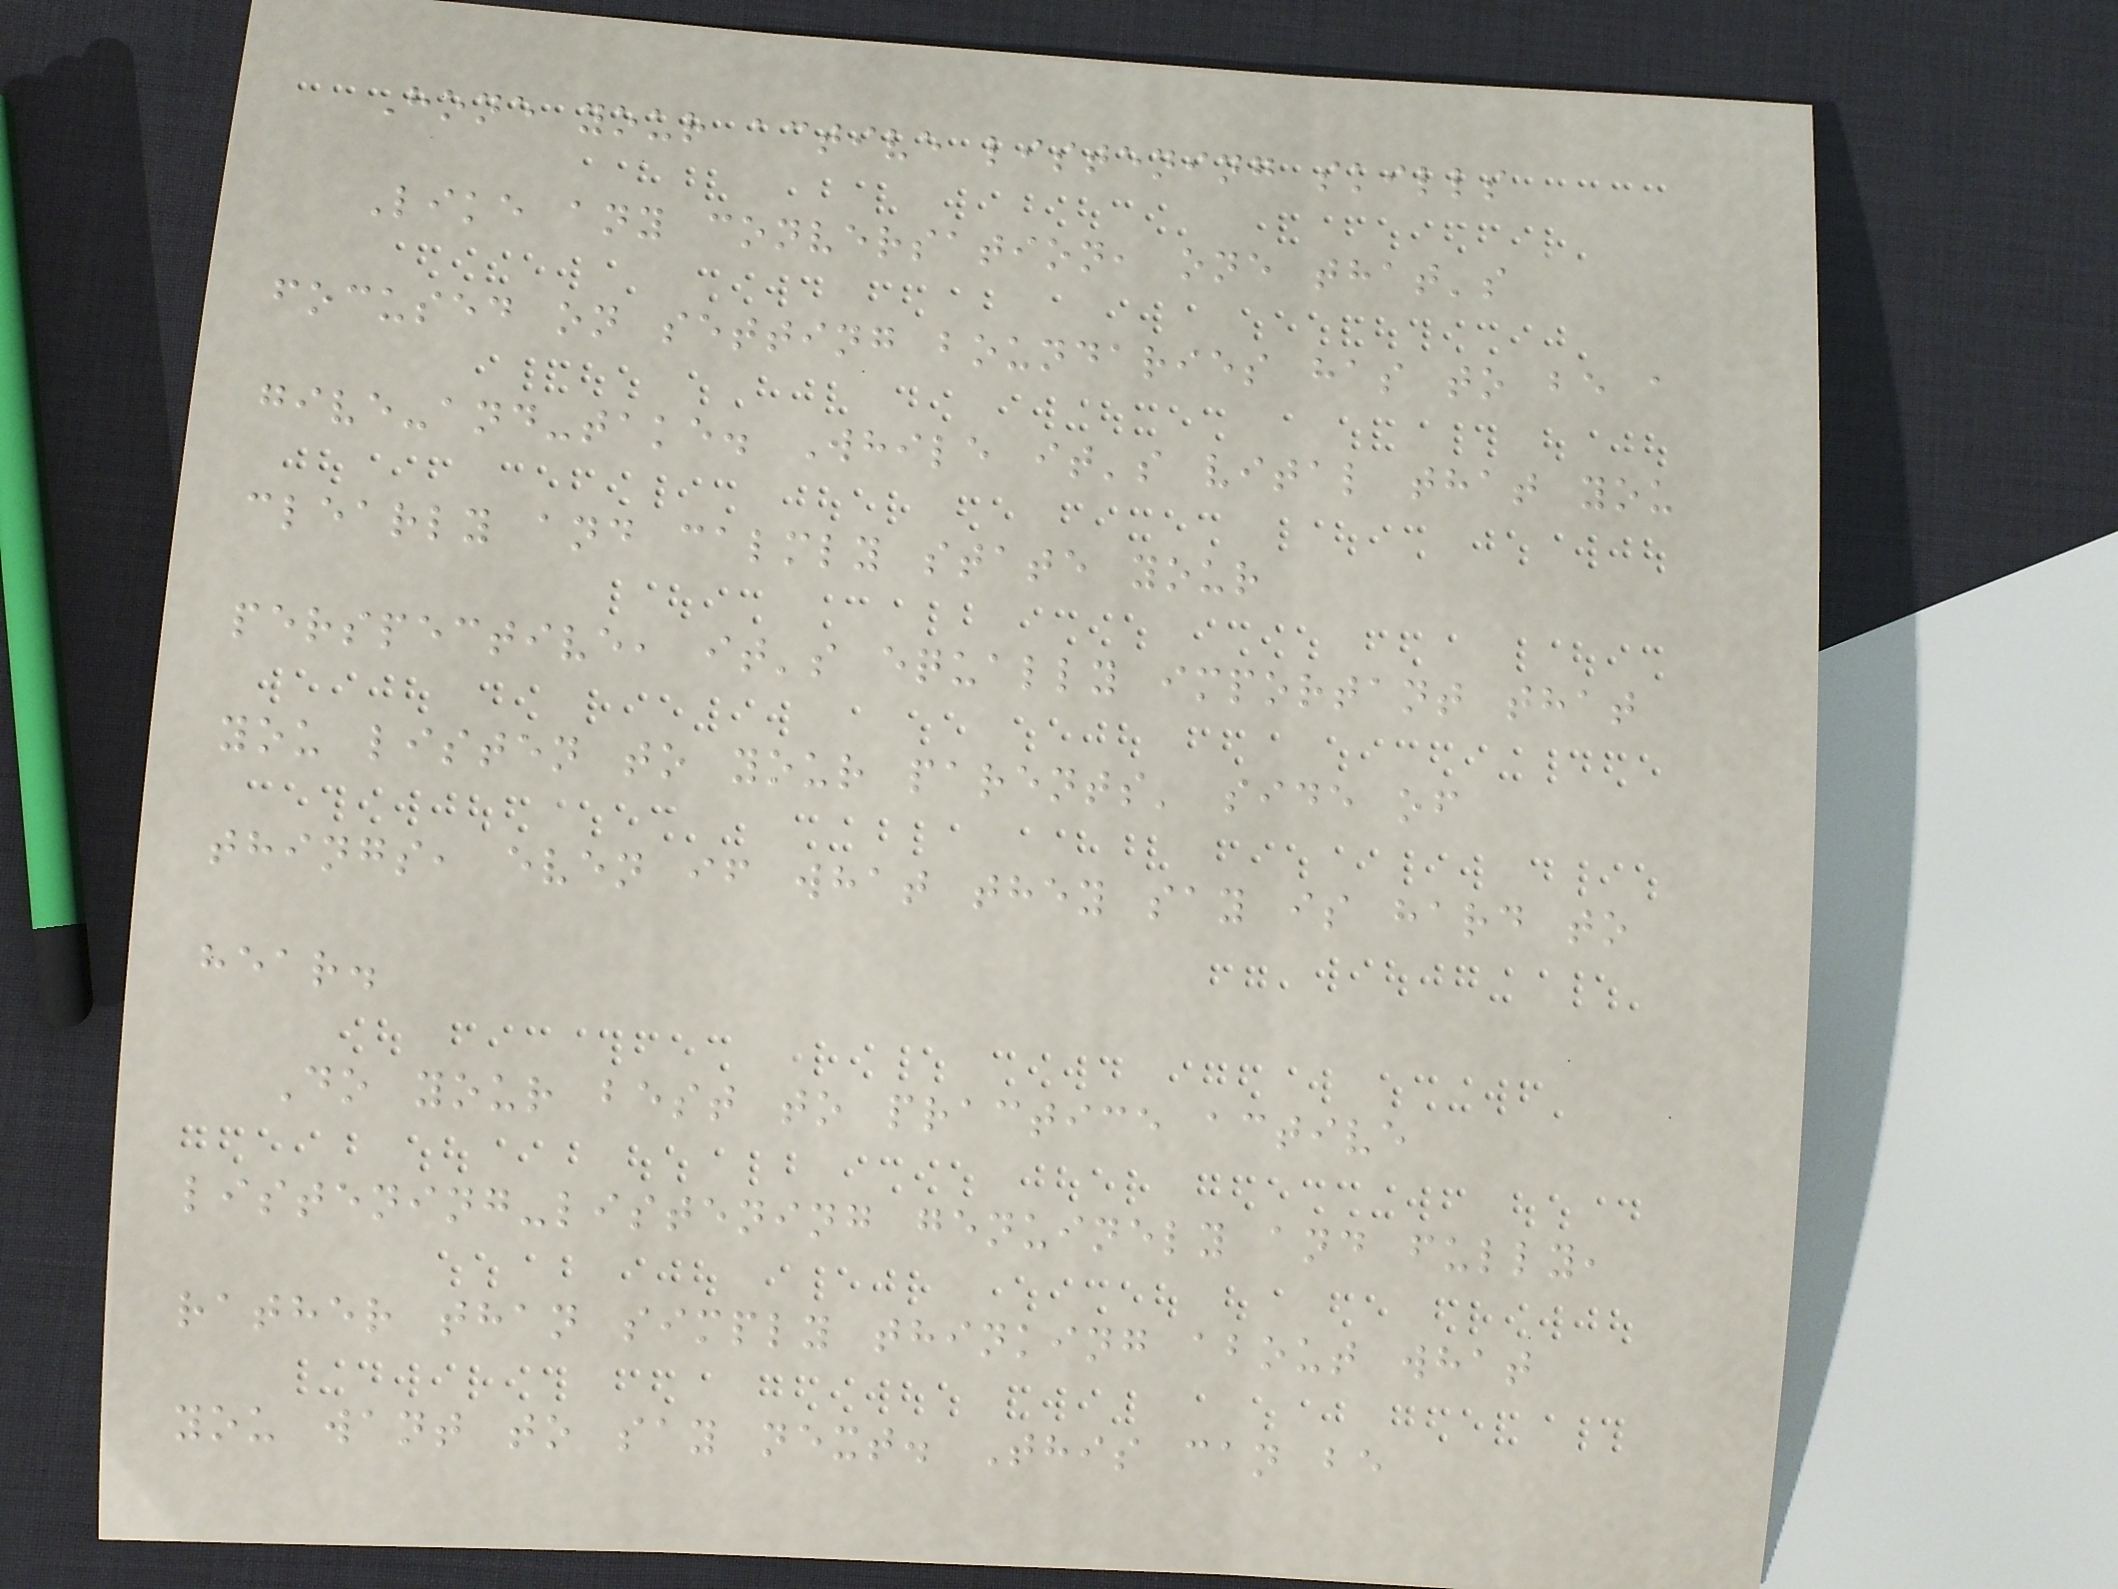Hone your active listening skills
Like any conversation, one that's
focused on setting boundaries has to be a
give-and-take. While it's vital that you
clearly and calmly state your
perspective, it's equally important that
you listen to your parents' side of
things, even if what they say is hard to
hear.
Do your best to practice active
listening-listening genuinely and fully,
rather than simply thinking about what
you want to say next. This can be
